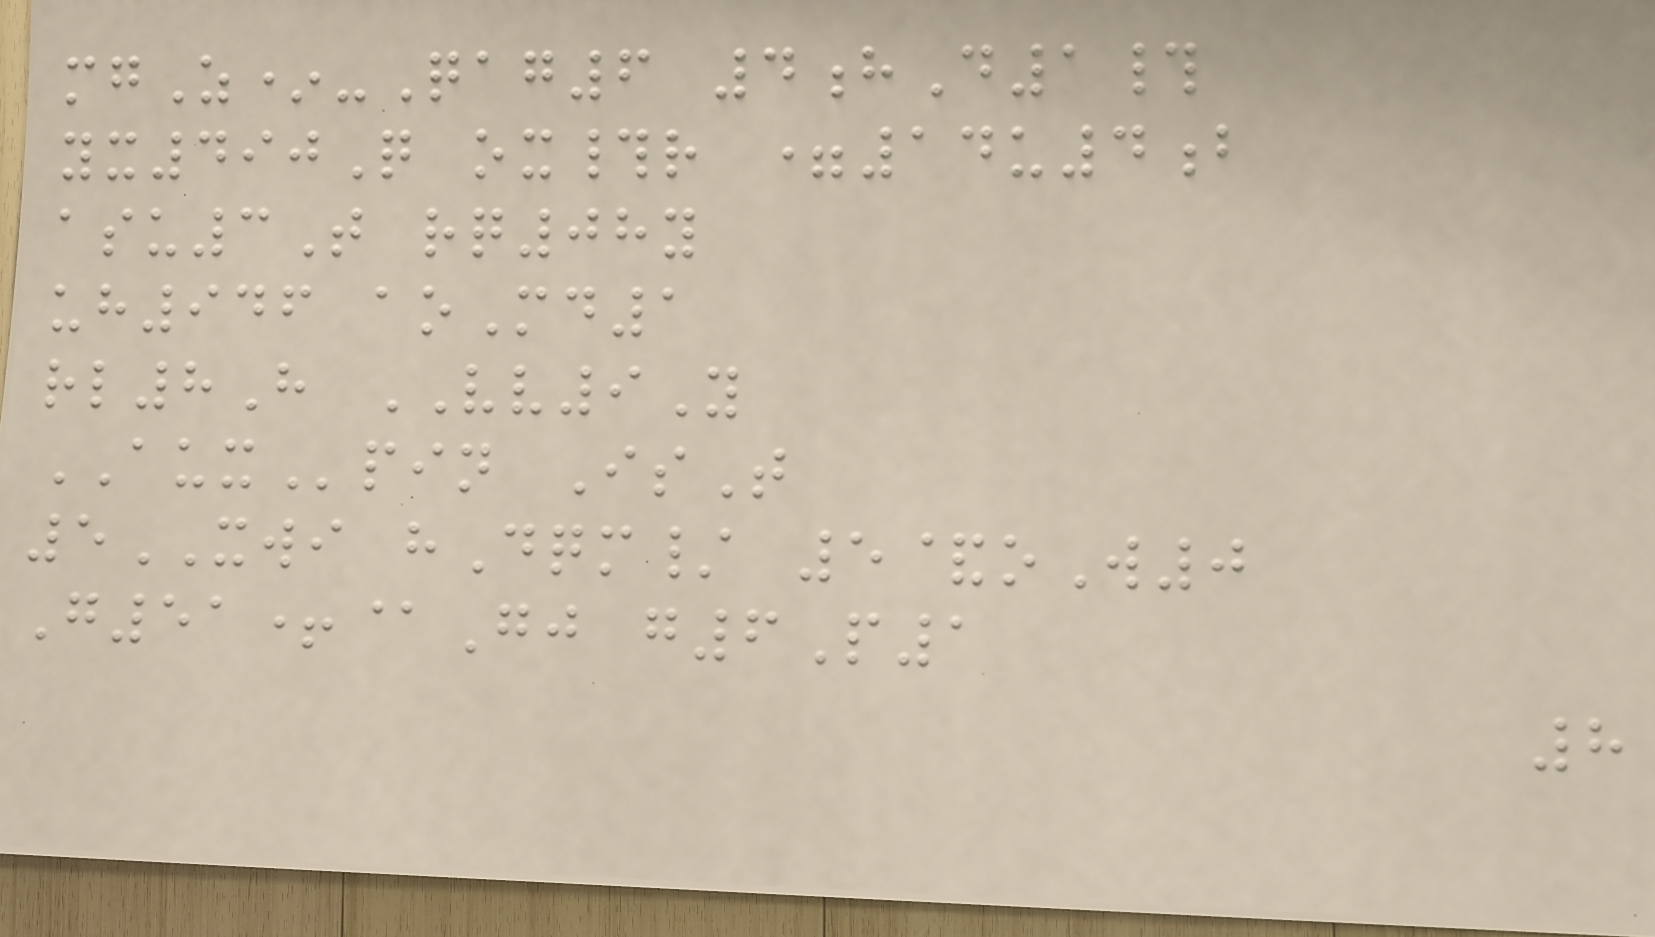mgZ*-Qag6 4hD1#
yx490Q ox#r =14u4b
asu3T rq08y
uh946 aoMd1
rl8H VV9Y
AUXpin IsT
5XWI hDqm/ 5&oW0
G51+@Gj g6P1
8
